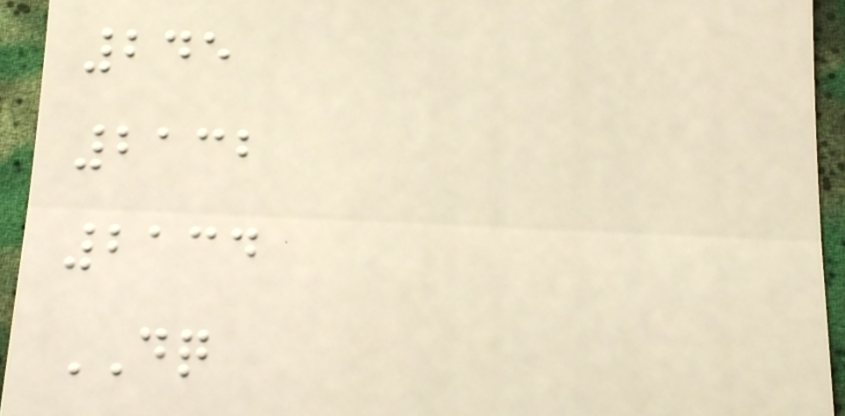245
2132
2134
DQ
